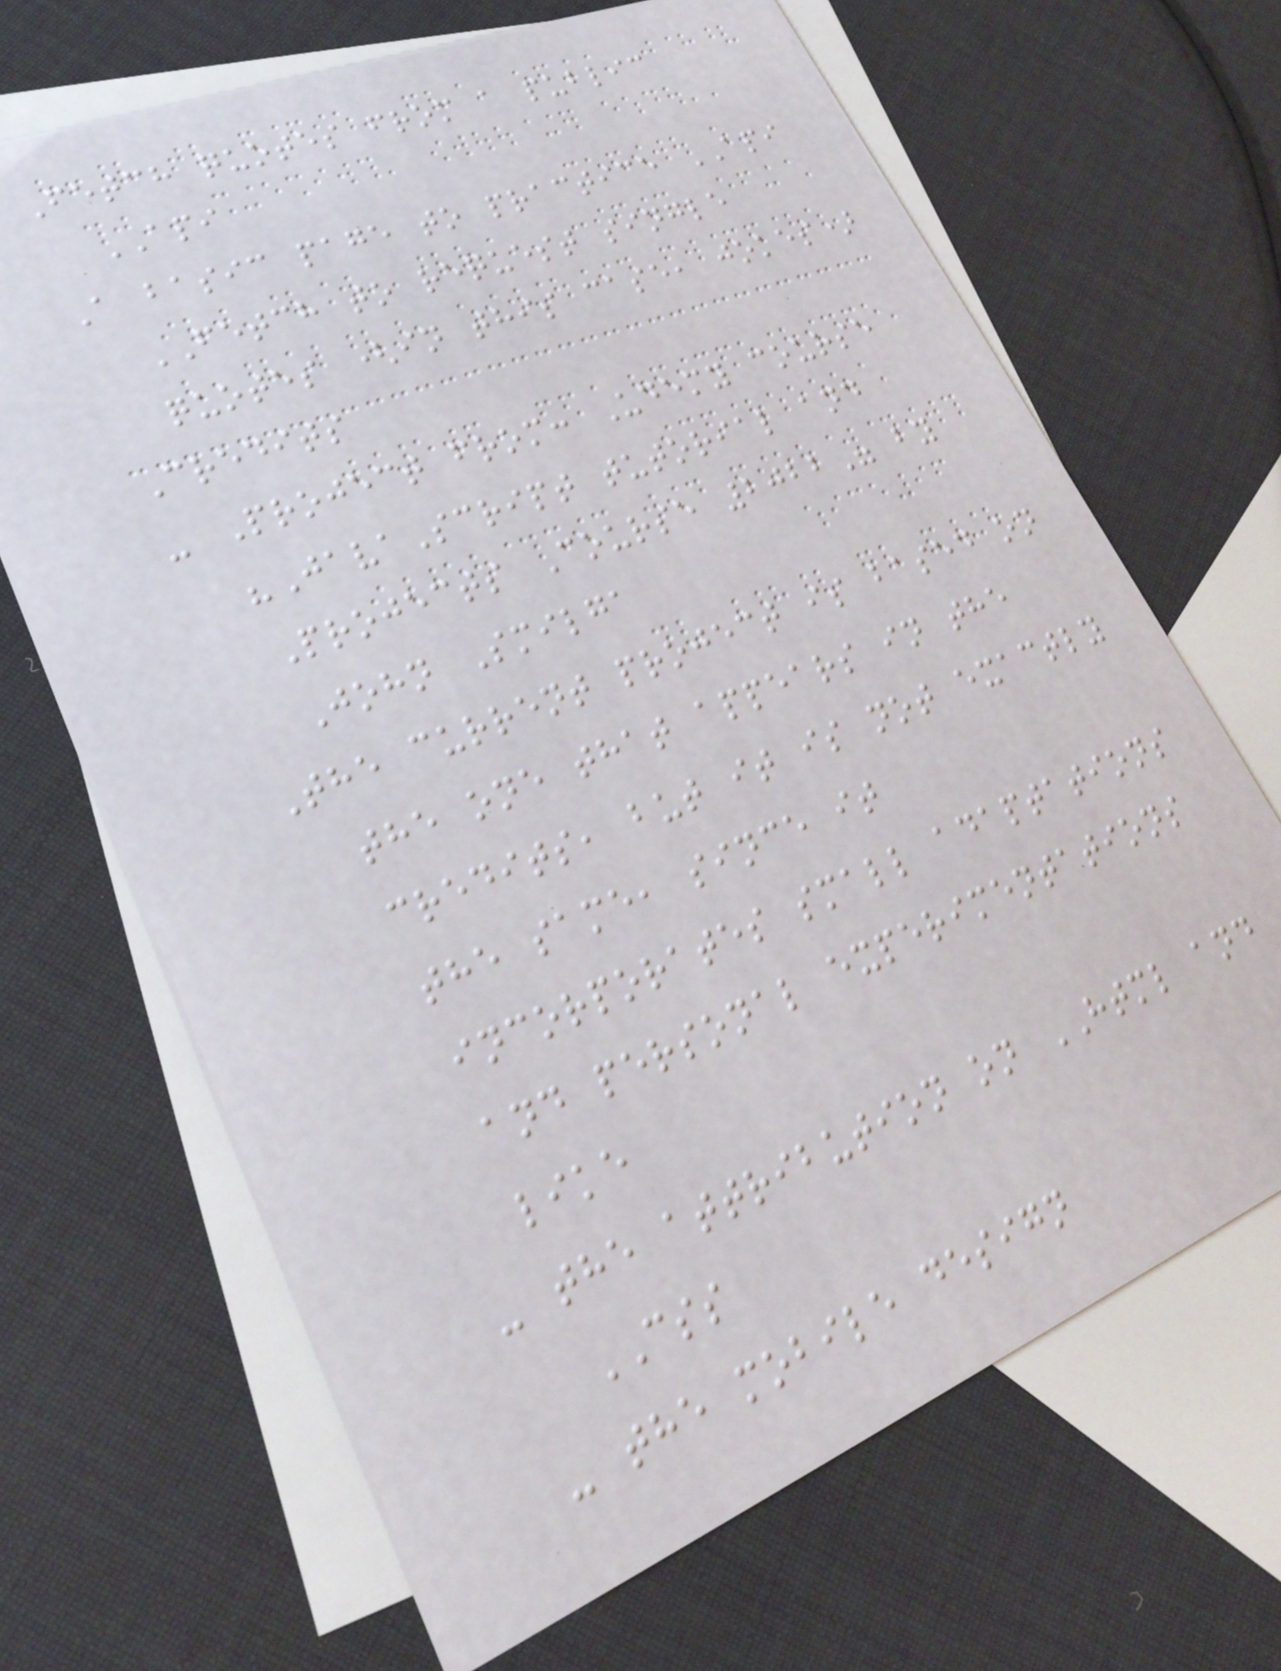Fetch quotes from a public
API
A basic page to practice API
FETCH to request single
quotes (in this case, jokes)
Credits
- Project from: Udemy course
"JavaScript tutorial and
Projects Course 2022" by
John Smilga
The current project is based on
the one that appears in the
credits, but it is not exactly
the same, since it
incorporates small adaptations
and personal experimentations
like
- the attribution on HTML and
CSS
- the mobile design
